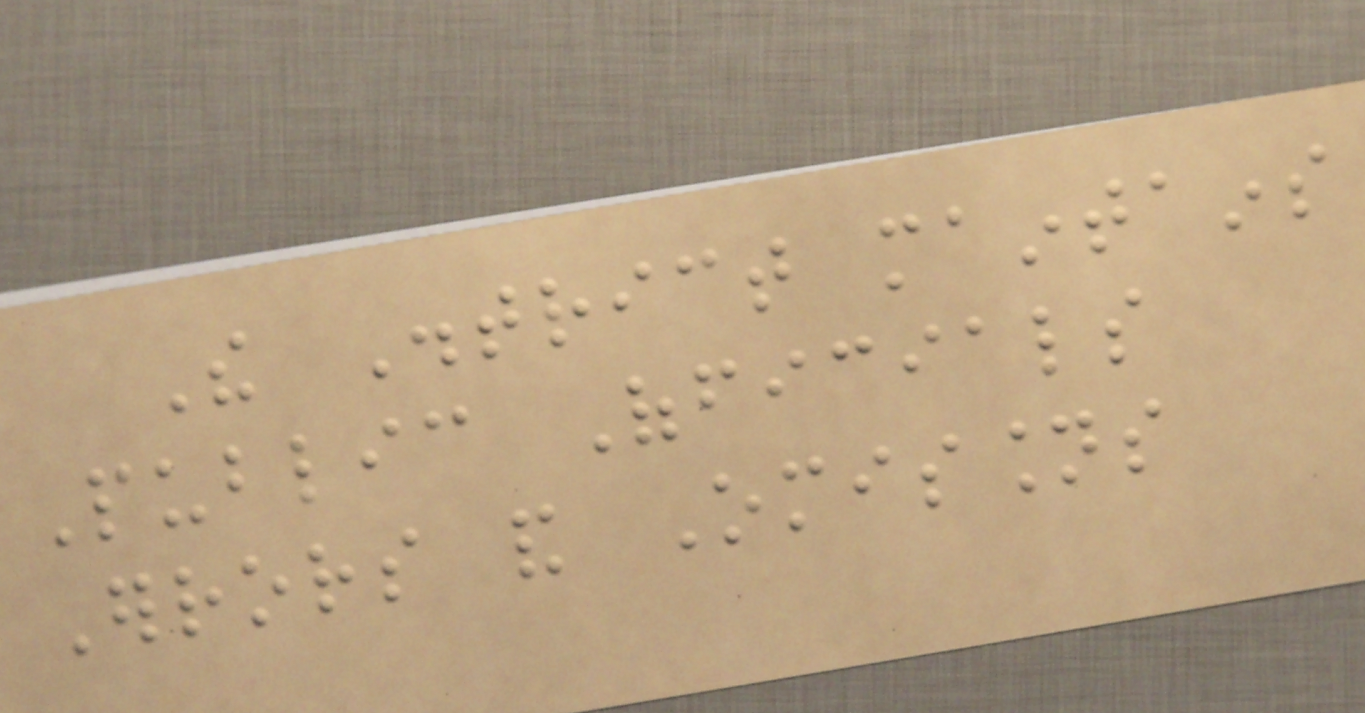The District maintains
Public Officials
Errors and Omissions
